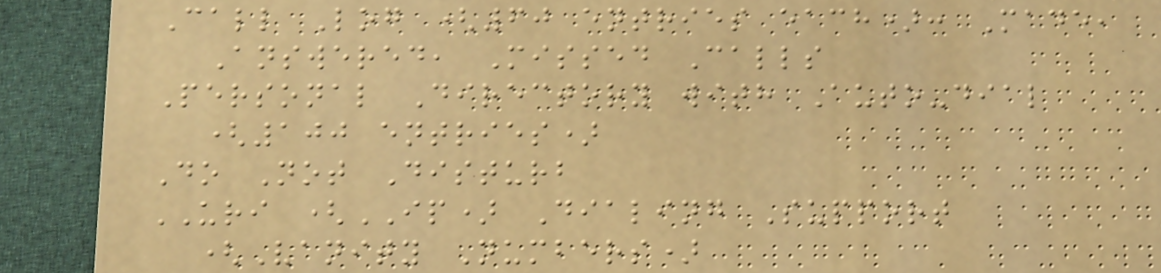Call Log (60 entries each): Made,
Answered, Missed Calls
Personal Directory with Auto-dial
(100 entries)
Do Not Disturb
URI (IP) Dialing Support
(Vanity Numbers)
